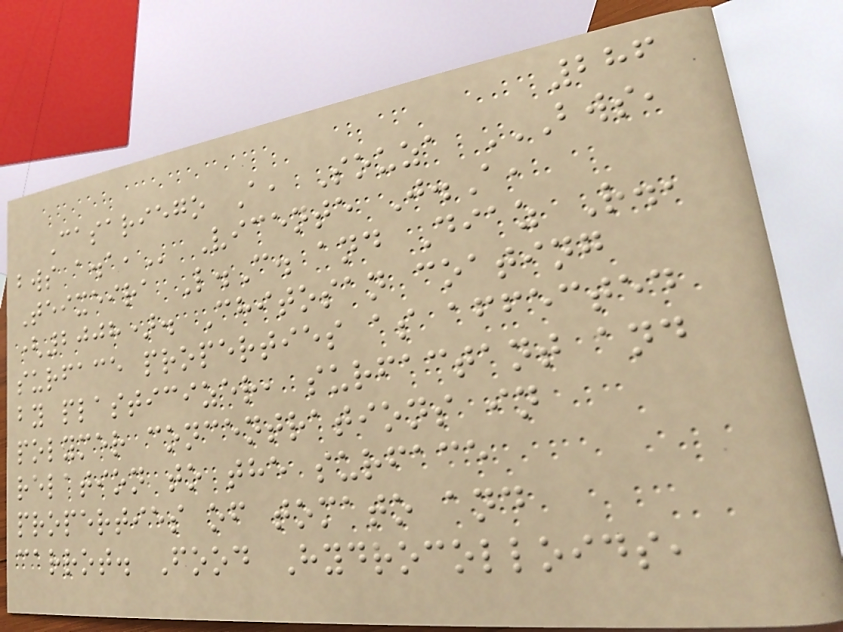286
Casariego A, Souza BWS,
BWS A.A, Vicente J.A,
Teixeira L.C. and Diaz R.,
(2008). Chitosan coating
surface properties as affected
by plasticizer, surfactant and
polymer concentrations in
relation to the surface
properties of tomato and
carrot. Food Hydrocolloids,
